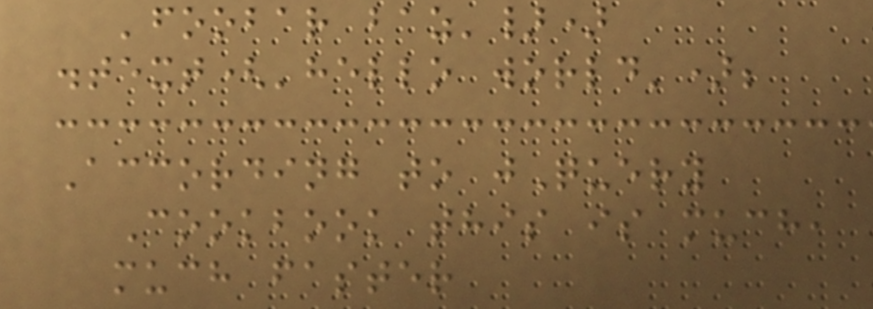'foobar baz'})
.text('hello world');
According to jQuery
Cookbook this is much,
much faster
